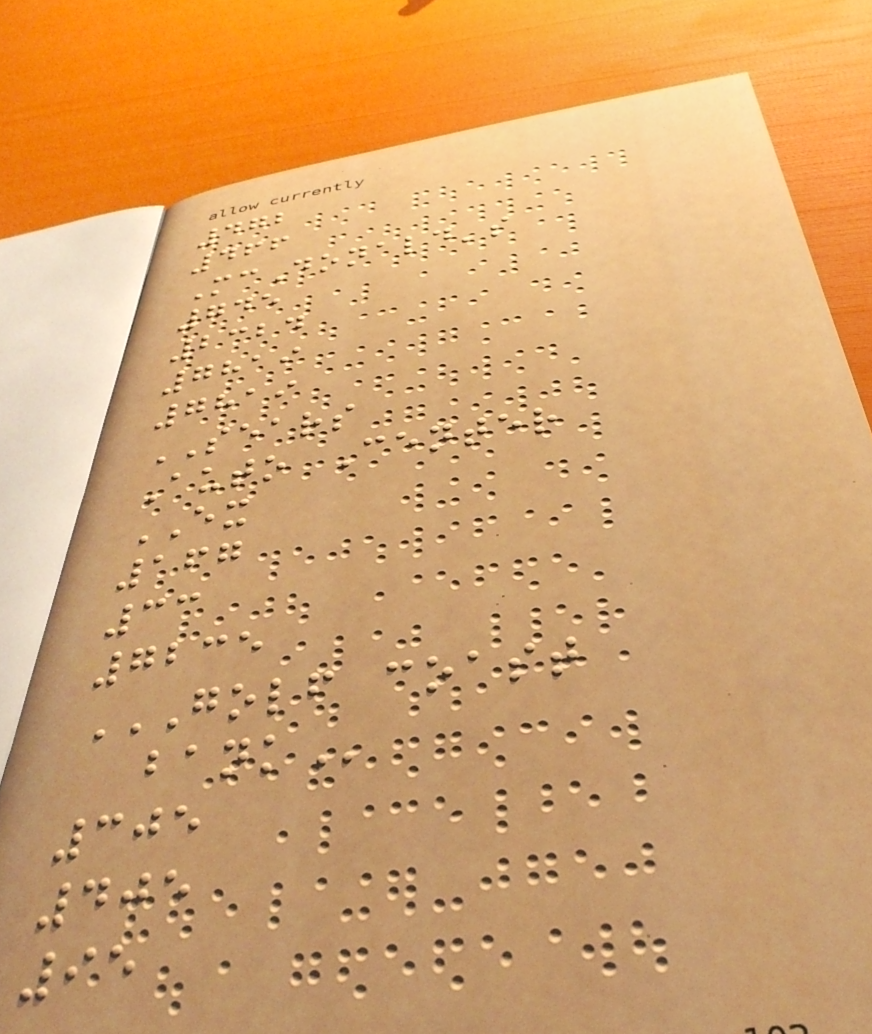472
466
McDonald's
745
2324
7819
7819
SEARS
Auto Center
EX
167
33
7235
GOLF COAST
BANK
305
405
95
